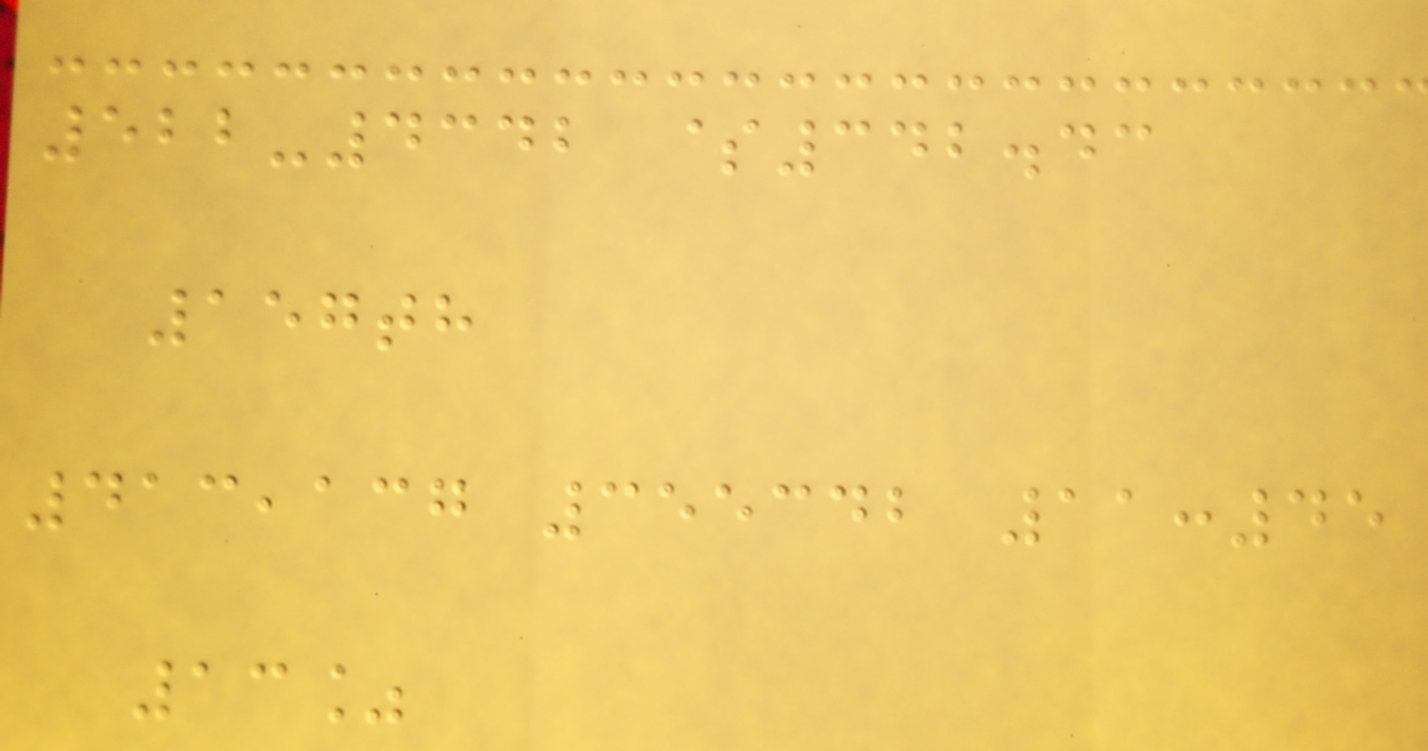522-4342 $342.43
157th
413,137 355342 11:45
13%
